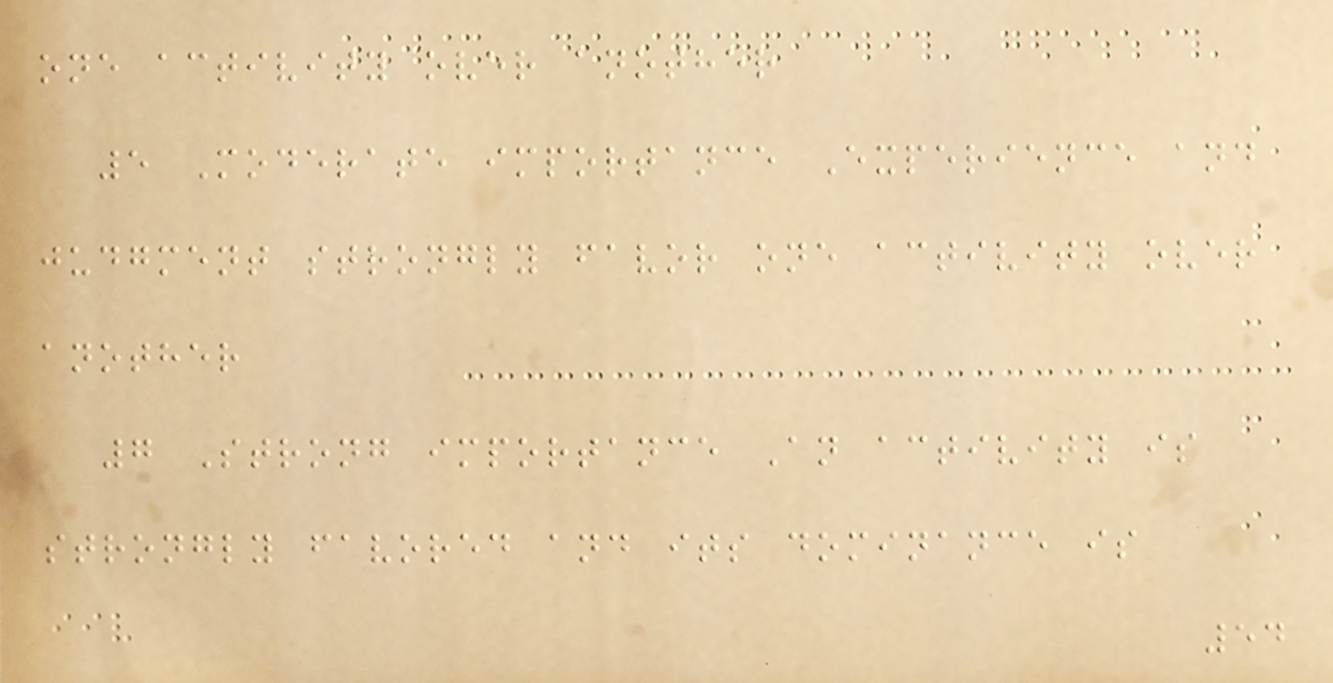one activity over another
5 Moderate importance Experience and
judgment strongly favor one activity over
another
7 Strong importance An activity is
strongly favored and its dominance is
54
